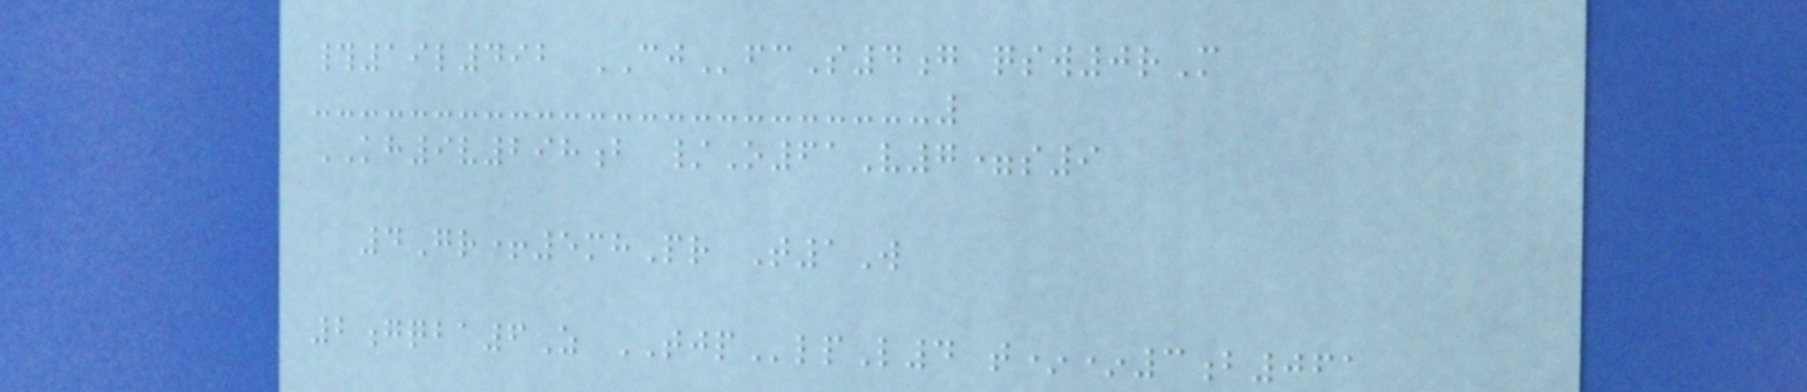#19l492 CJfcS4g qsw0rM
KH9v298b /O61V7=s9
4Gr+5mhPr T1W
2gqba6Z TJPlpL4 t**3b061
